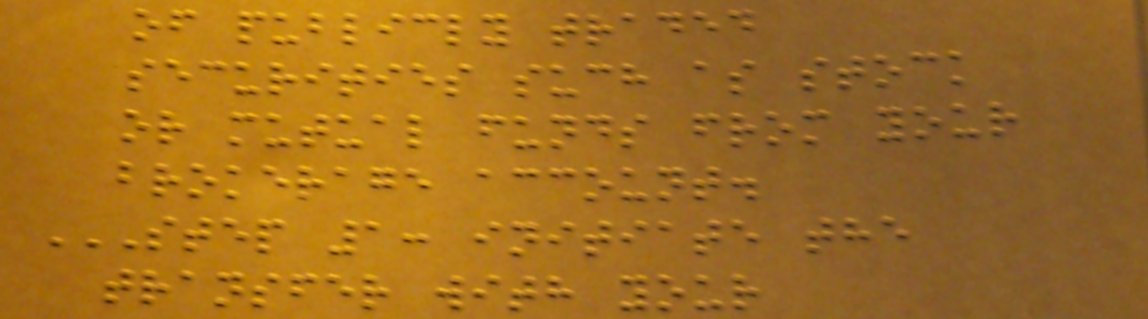of publicly traded
securities such as stock
or mutual funds from your
brokerage account.
STEP 1: INITIATE THE
TRANSFER WITH YOUR
